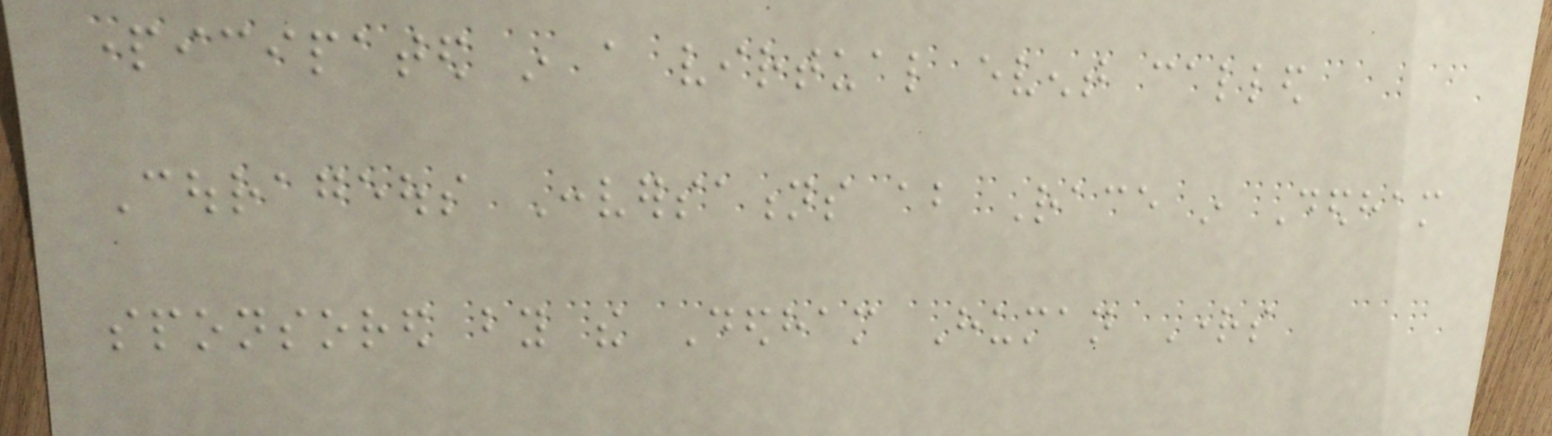participated in a virtual event called
Courageous Conversations about Race in Dedham
sponsored by the Dedham Human Rights
